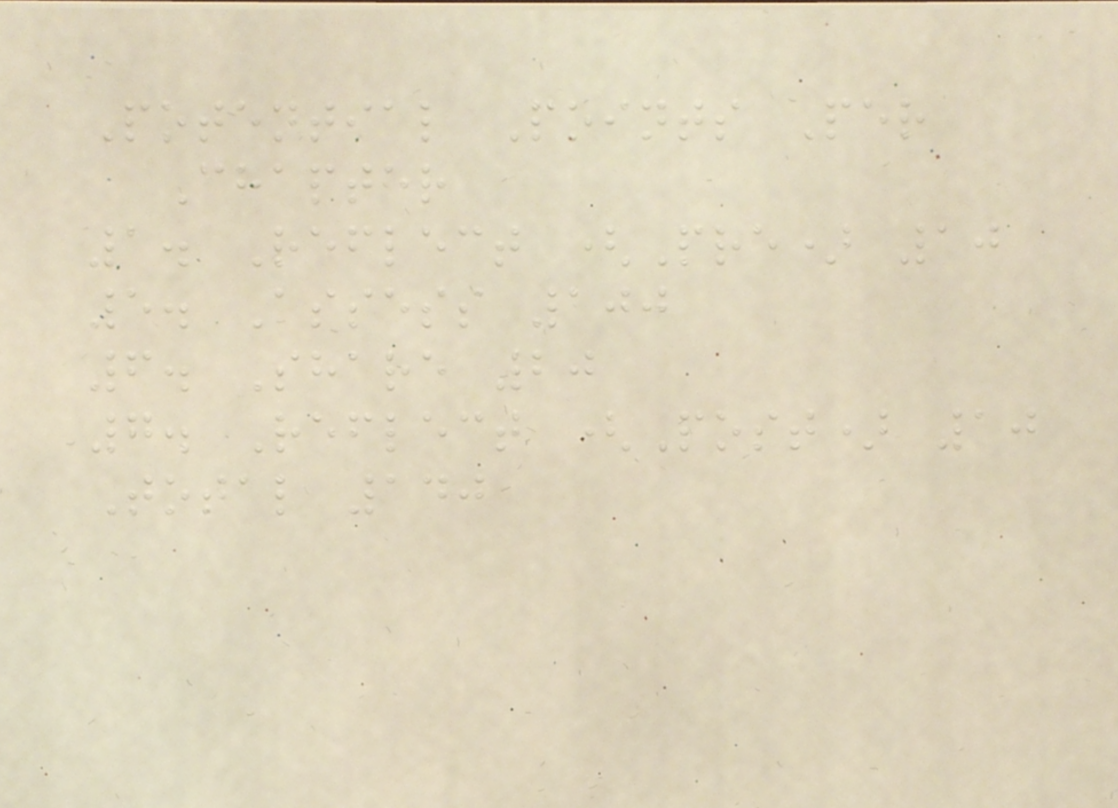Potential Points Per
Chapter
1. Reflect (Pre) 10
5. Assess 100
6. Share 20
7. Reflect (Post) 10
Total 140
